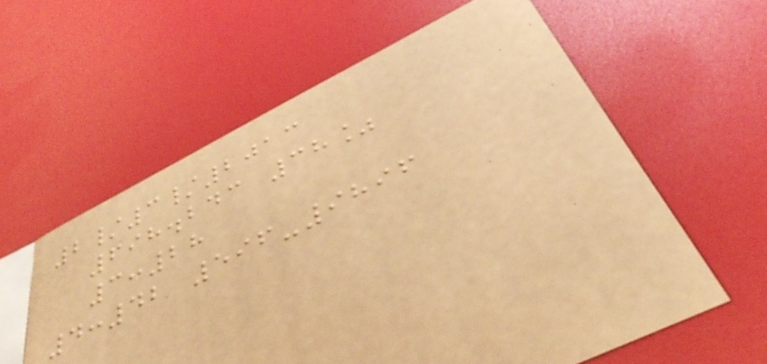2/3/2013
698.243 38%
3:28
4:42 596-9896
